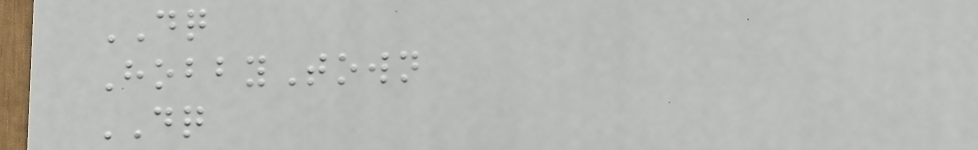DQ
HobbyTown
DQ
